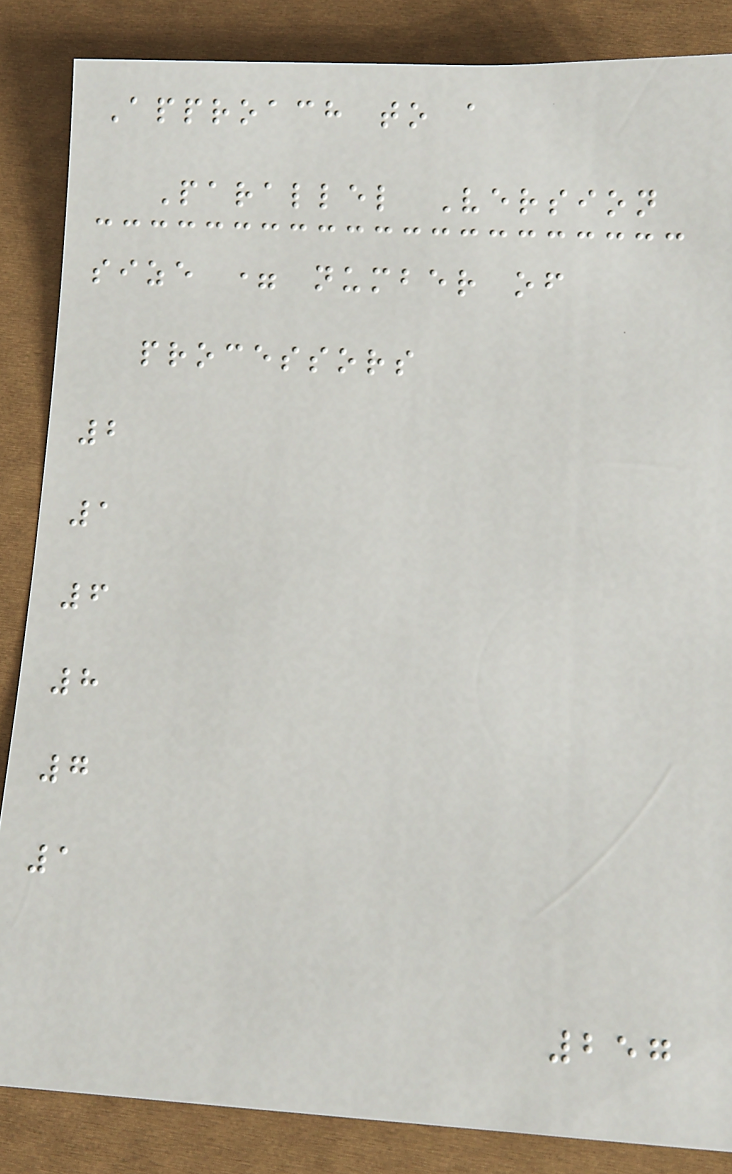Approach to a
Parallel Version
size = number of
processors
2
1
6
8
7
1
257
